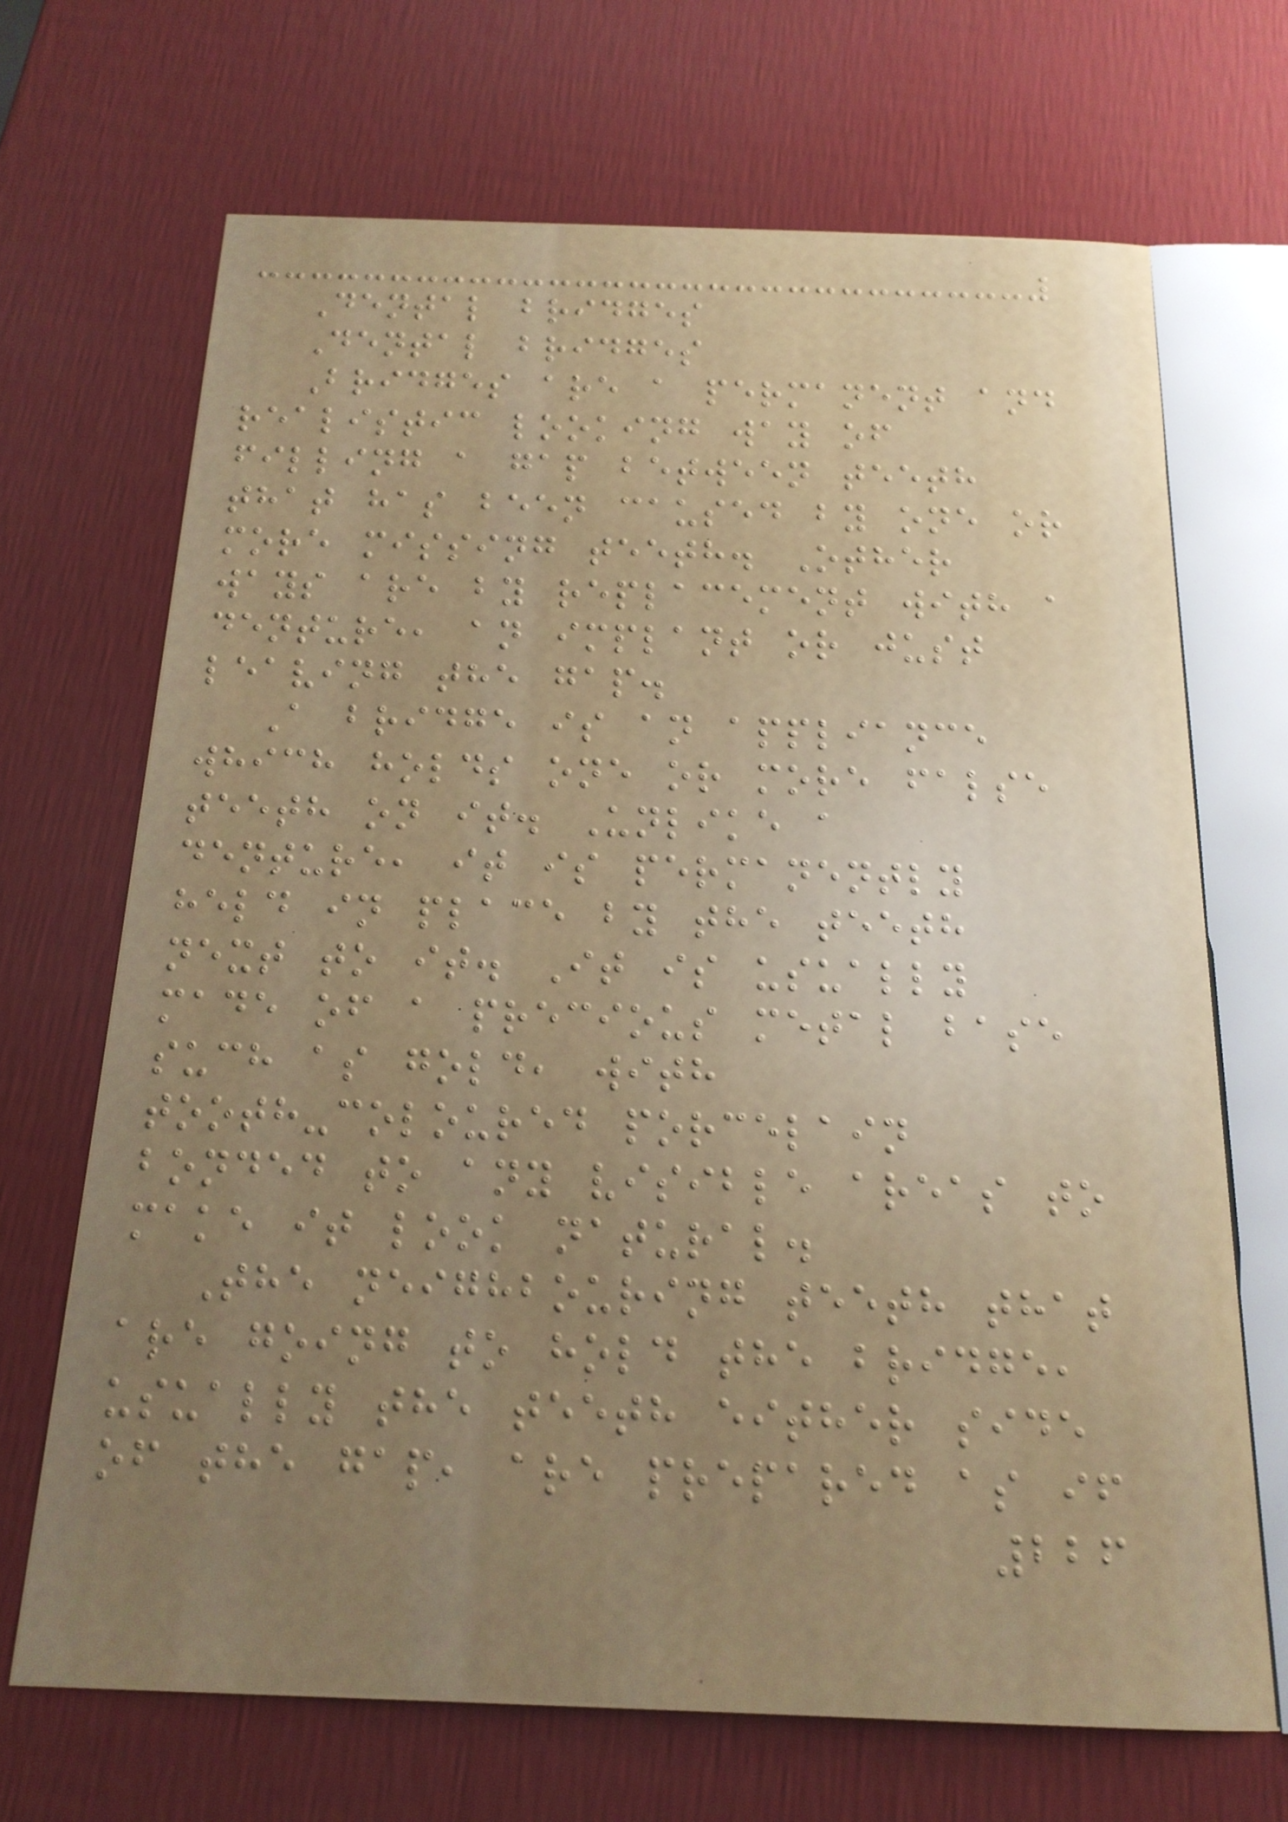Dental bridges
Dental bridges
Bridges are a permanent and
realistic looking way of
filling a gap between teeth
that has been caused by one or
more missing teeth. Other
ways are by replacement with a
denture, an implant or just
leaving the gap.
A bridge is an appliance
which holds one or more false
teeth on it. Unlike a
denture, it is permanently
held in place by the teeth
next to it. It is usually
made of a precious metal base
such as gold, with
tooth-coloured porcelain
bonded to any visible areas to
make it look natural.
The neighbouring teeth that
are going to hold the bridge,
usually the teeth either side
of the gap, are prepared as if
226
